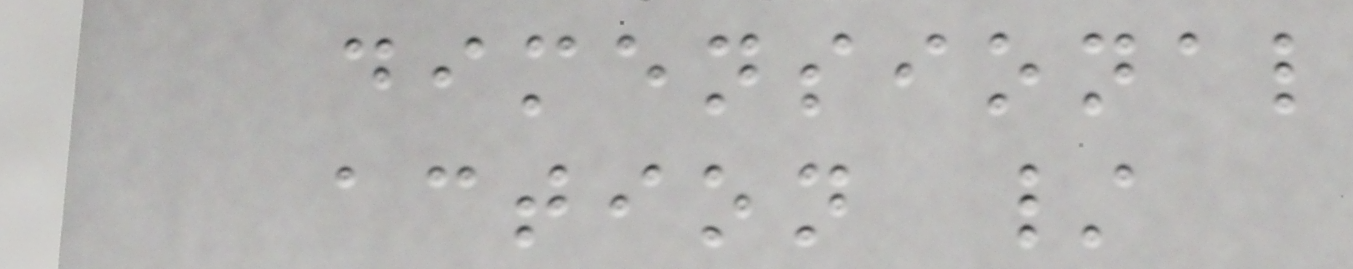dimensional
action /
